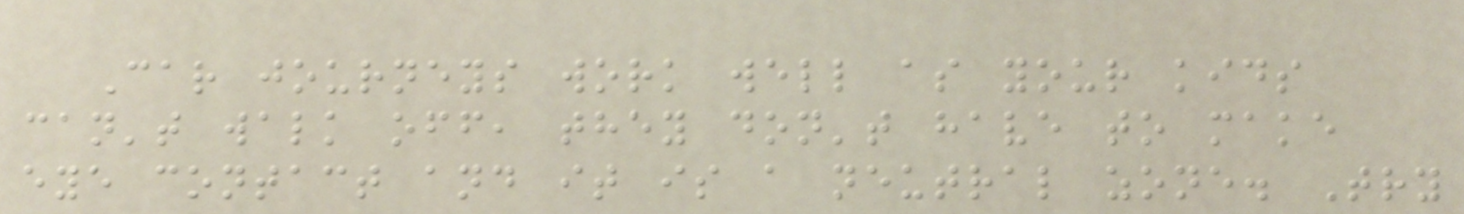Car journeys work well as your kids
can't walk off, they don't have to make
eye contact and it is a neutral zone. Try
